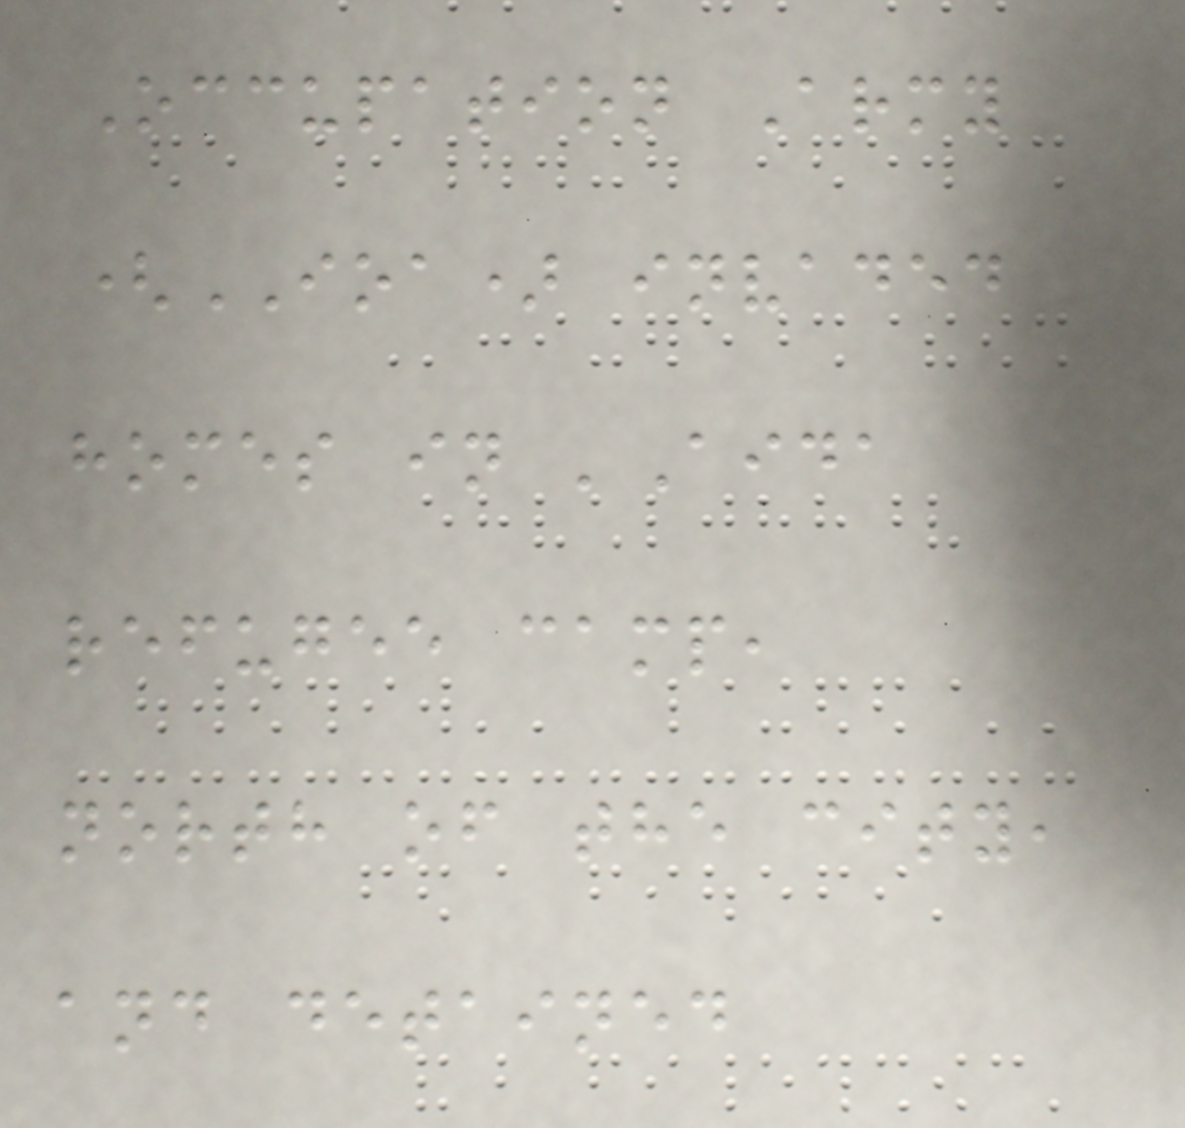Occupation Army
(IOA) invaded
homes in 'Aida
refugee camp,
north of the city,
and detained
